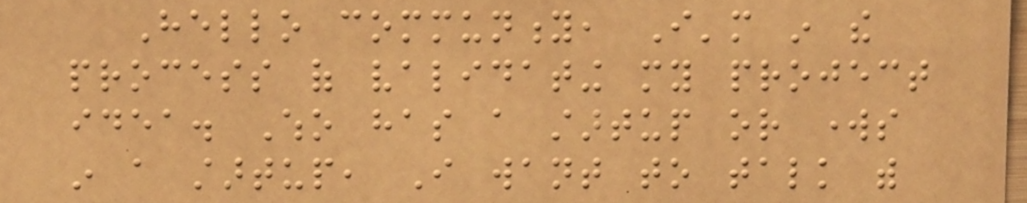Hello community, I'm in the
process of validating my project
idea. Who has a startup or works
in a startup, I want to talk with
